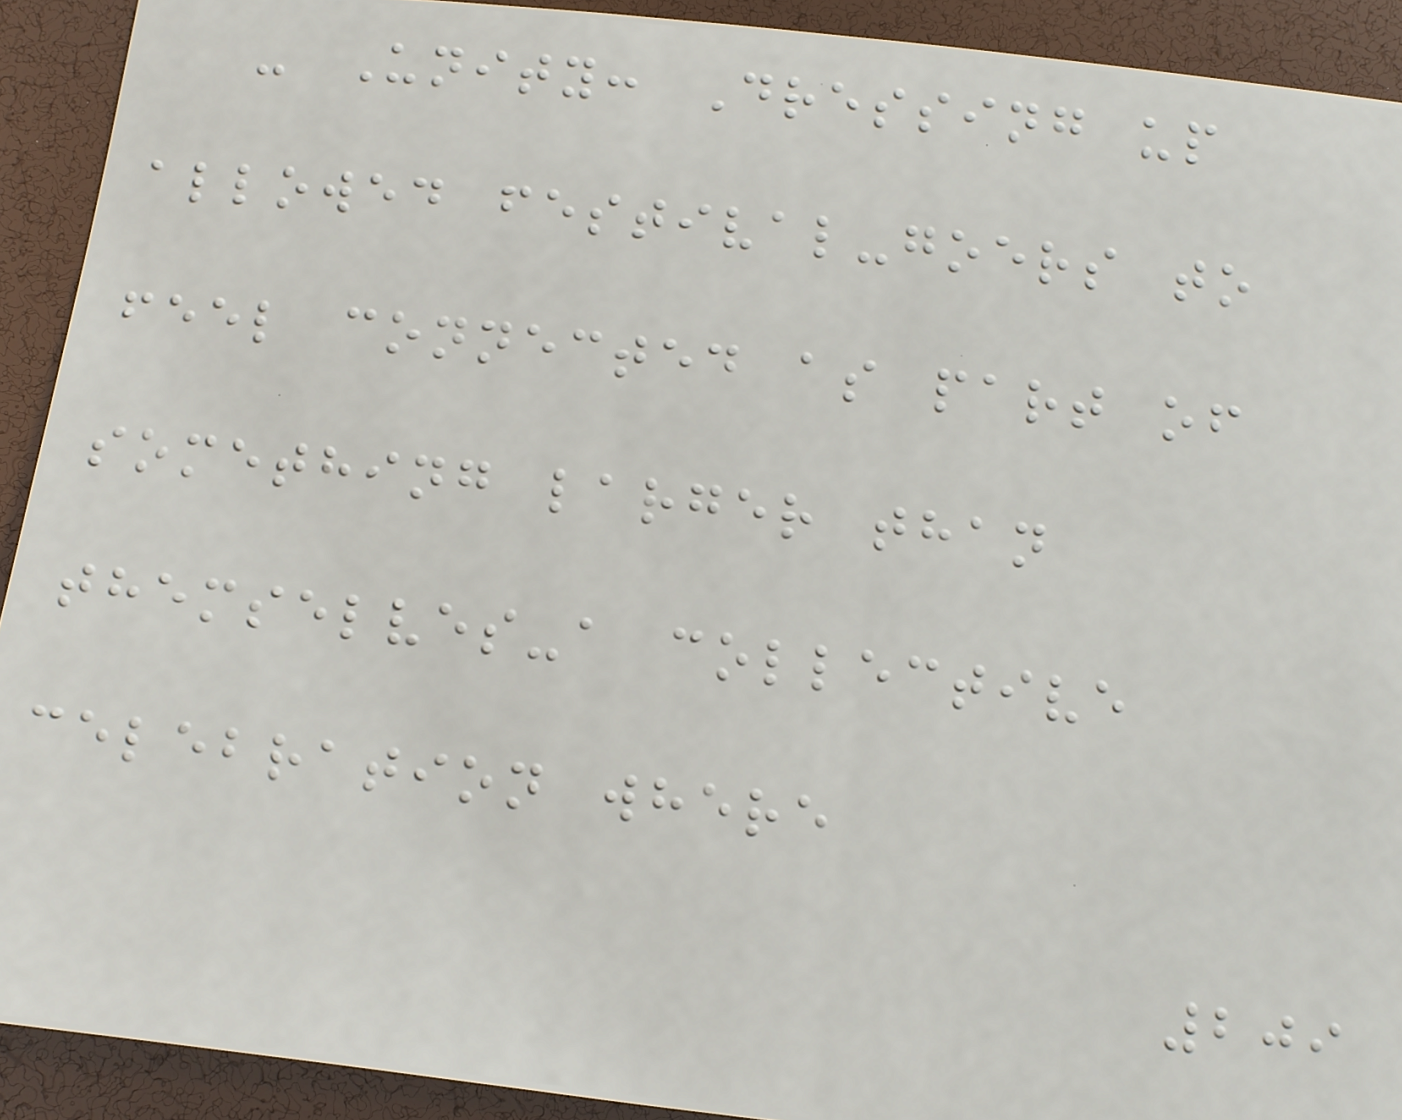- Unity: Dressing up
allowed festival-goers to
feel connected as part of
something larger than
themselves-a collective
celebration where
209
